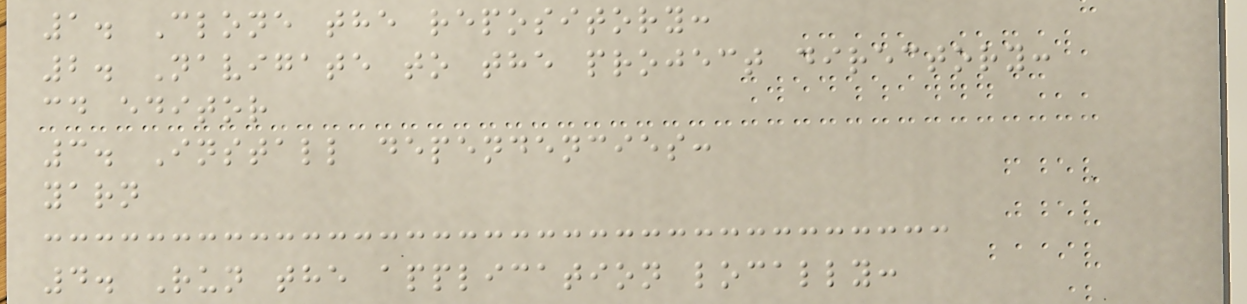1. Clone the repository:
2. Navigate to the project directory:
cd editor
3. Install dependencies:
yarn
4. Run the application locally:
